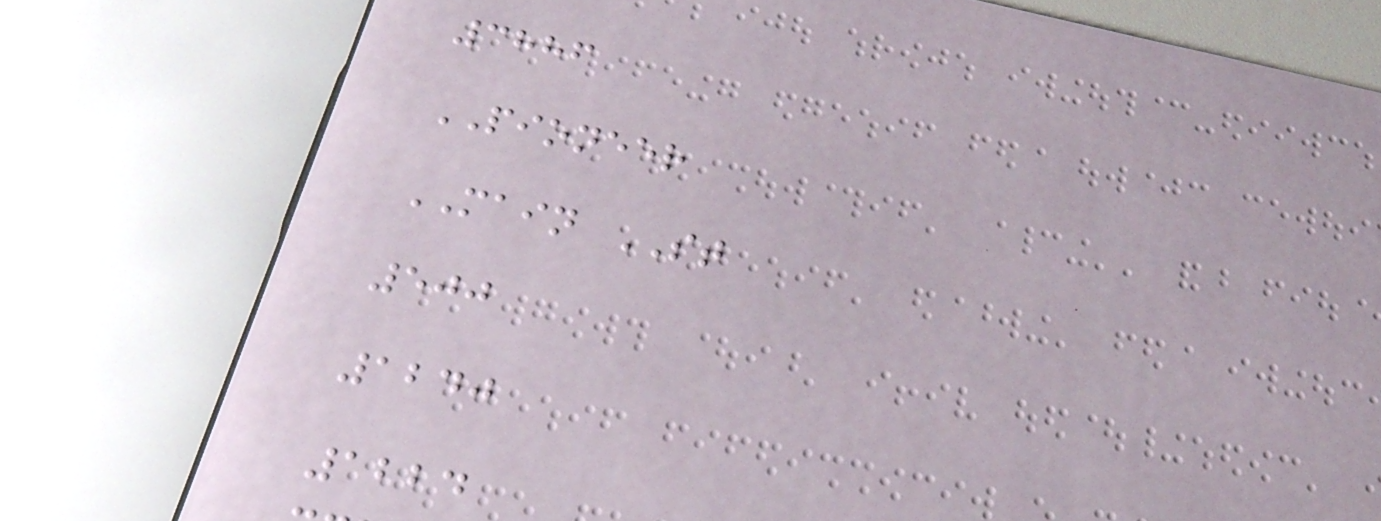3886
PIONEER
MAIN ST
500
1240
1224
